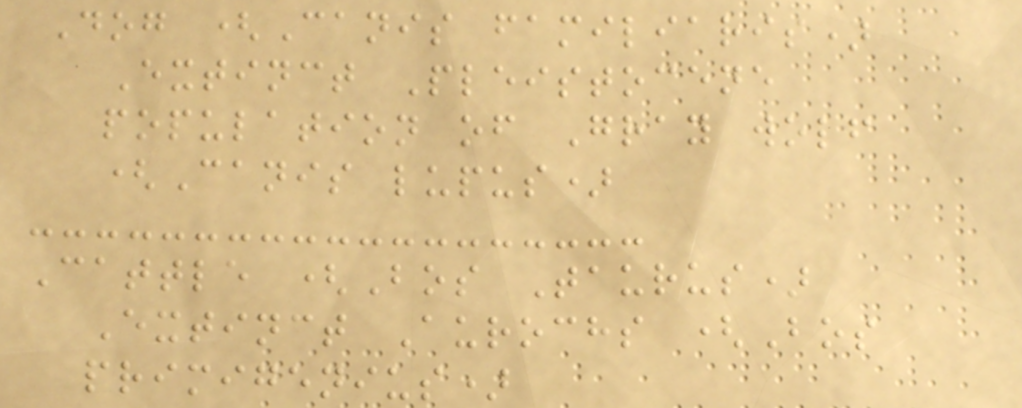Dog (Canis familiaris)
Extinct Pleistocene
population of Gray wolf
(Canis lupus)
Cattle (Bos Taurus)
Extinct Aurochs (Bos
primigenius)
